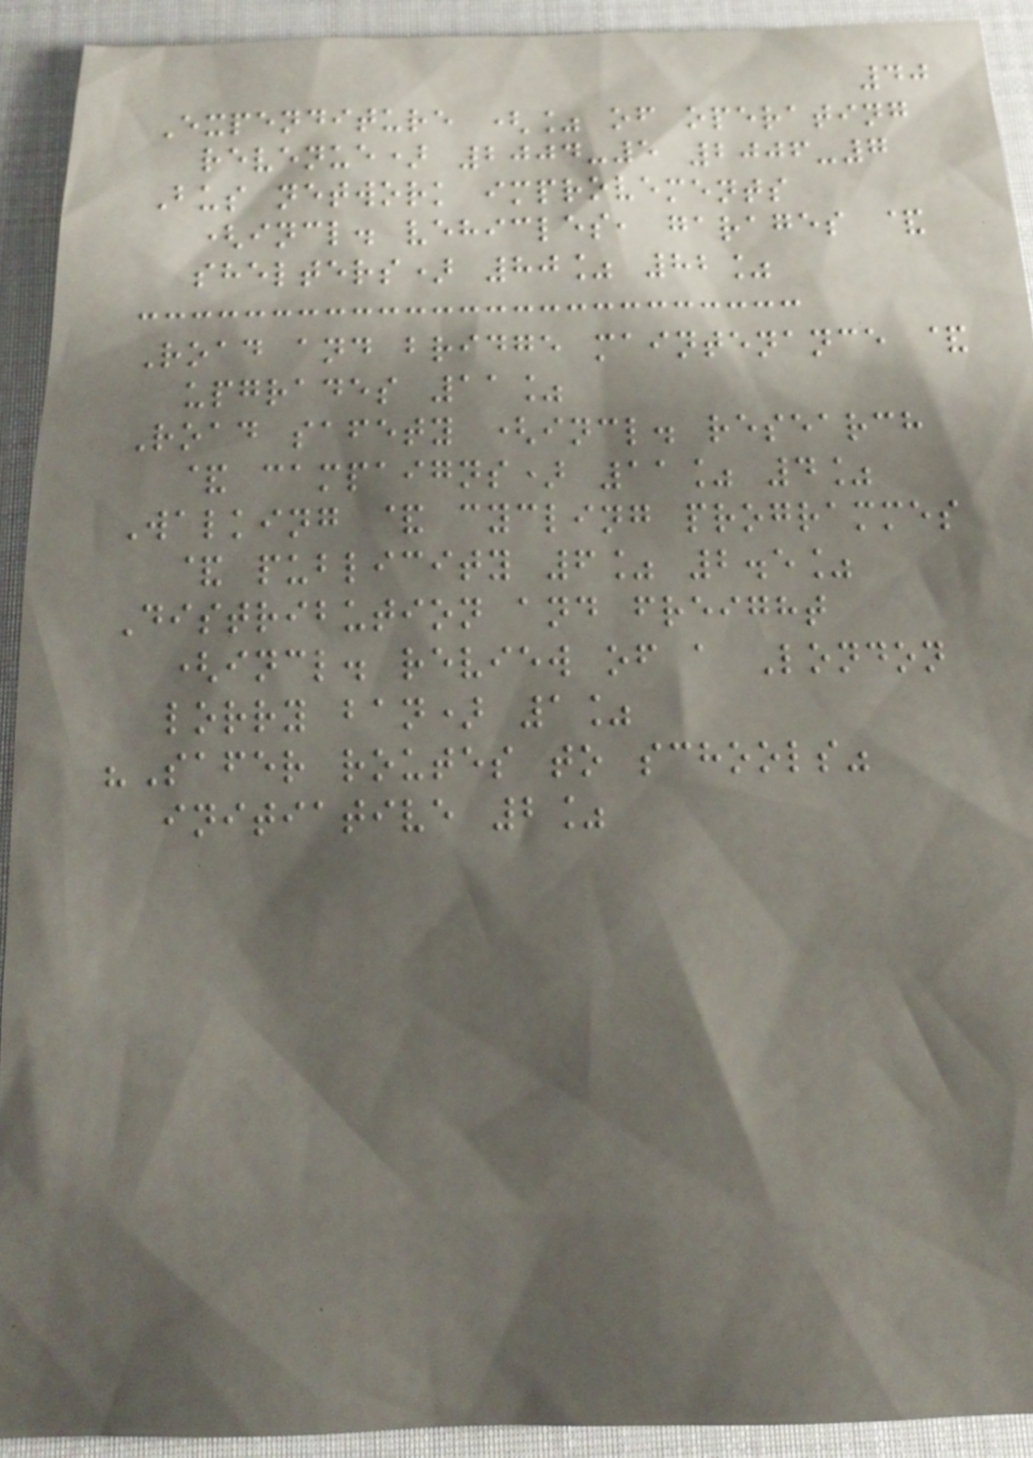40
Expenditure (% of operating
revenue) 2004-5 2006-7
Bus network improvements
(incl. vehicles, garages &
shelters) 80% 82%
Road and bridge maintenance &
upgrades 11%
Road safety (incl. research
& campaigns) 11% 4%
Walking & cycling programmes
& publicity 6% 2.5%
Distribution and freight
(incl. review of a London
lorry ban) 1%
"Safer routes to schools"
initiative 2%
